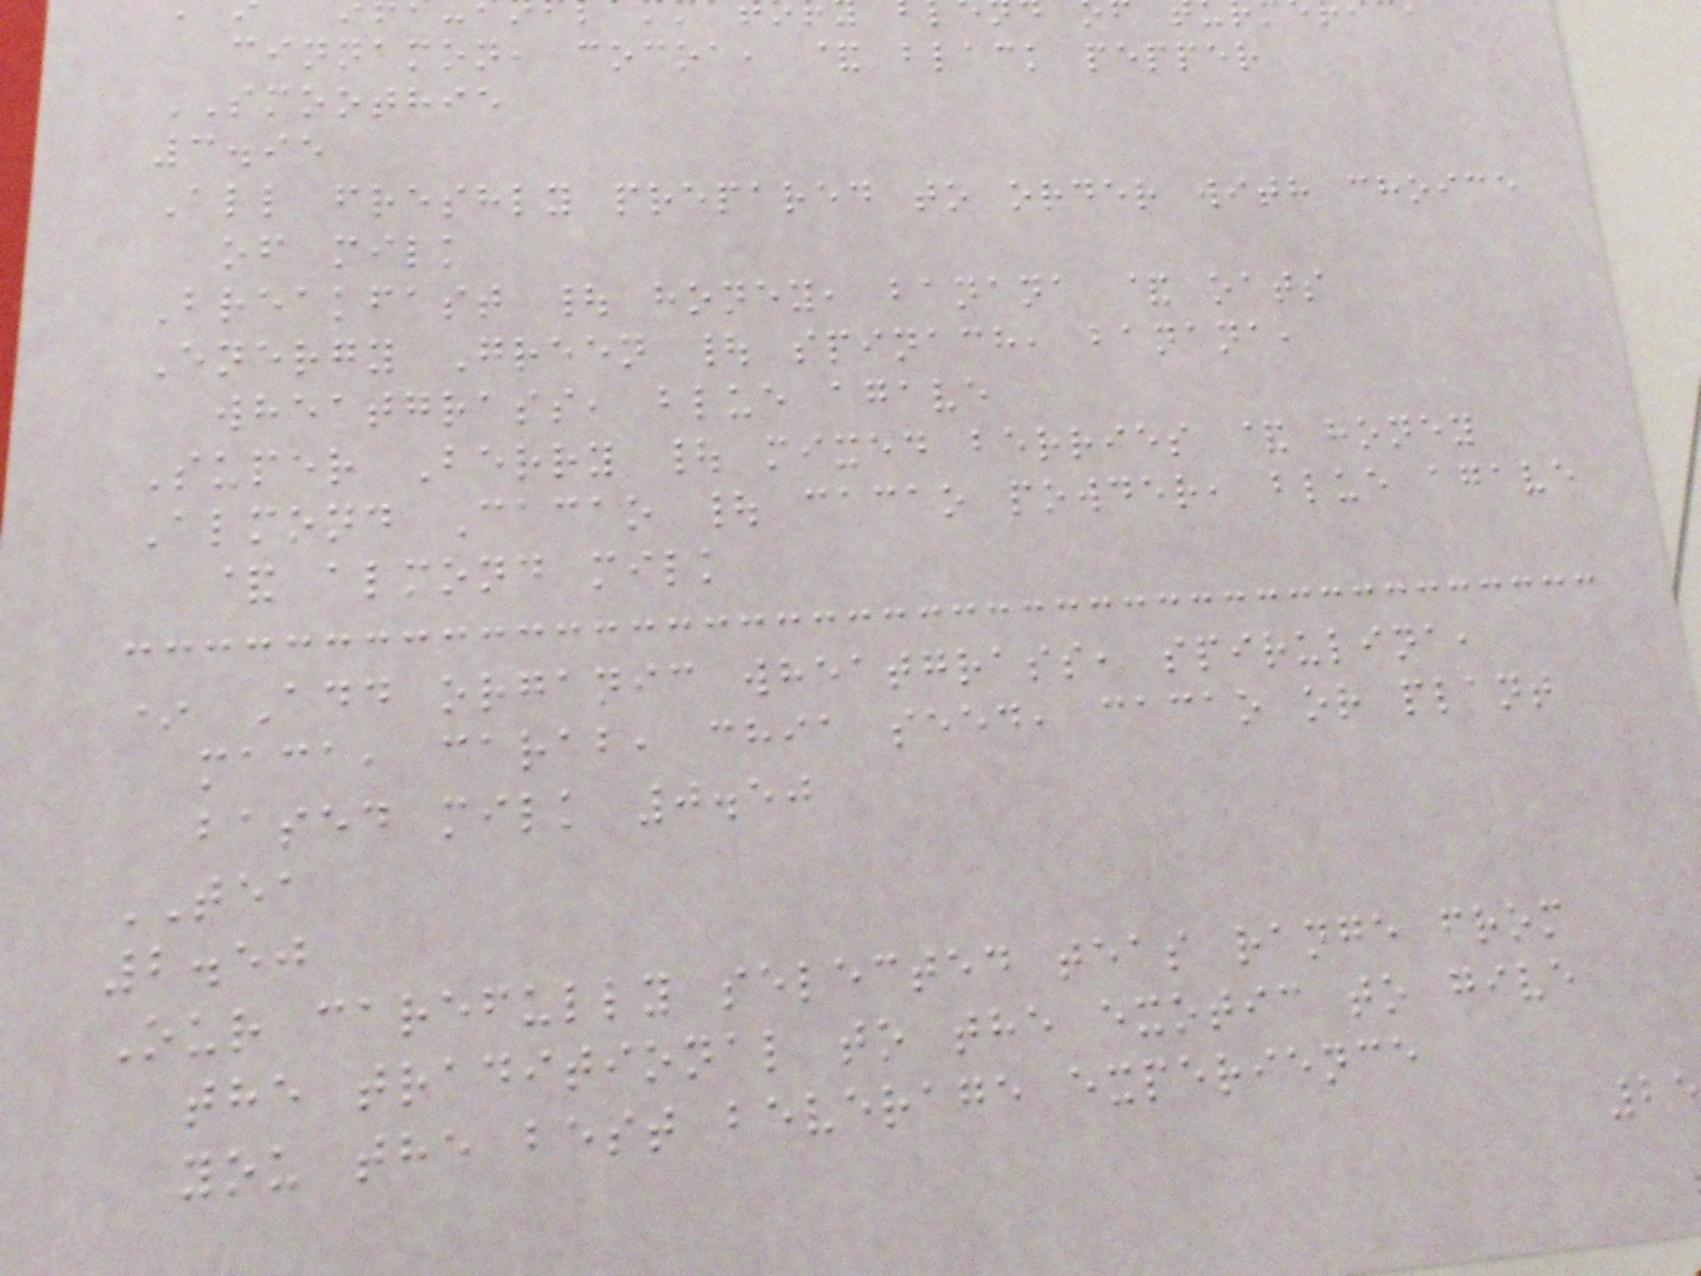cinnamon, cocoa, & black pepper
SMOOTHIE
3.95
All freshly prepared to order with choice
of milk
Breakfast | honey, banana & oats
Energy Green | spinach, banana,
wheatgrass, blue agave
Super Berry | mixed berries & honey
Almond Cacao | cacao powder, blue agave
& almond milk
* Add organic wheatgrass, spirulina,
maca, carab, chia seed, cacao or plant
based milk 0.50
TEA
2.50
Our carefully selected teas range from
the traditional to the exotic to give
you the best beverage experience
25
